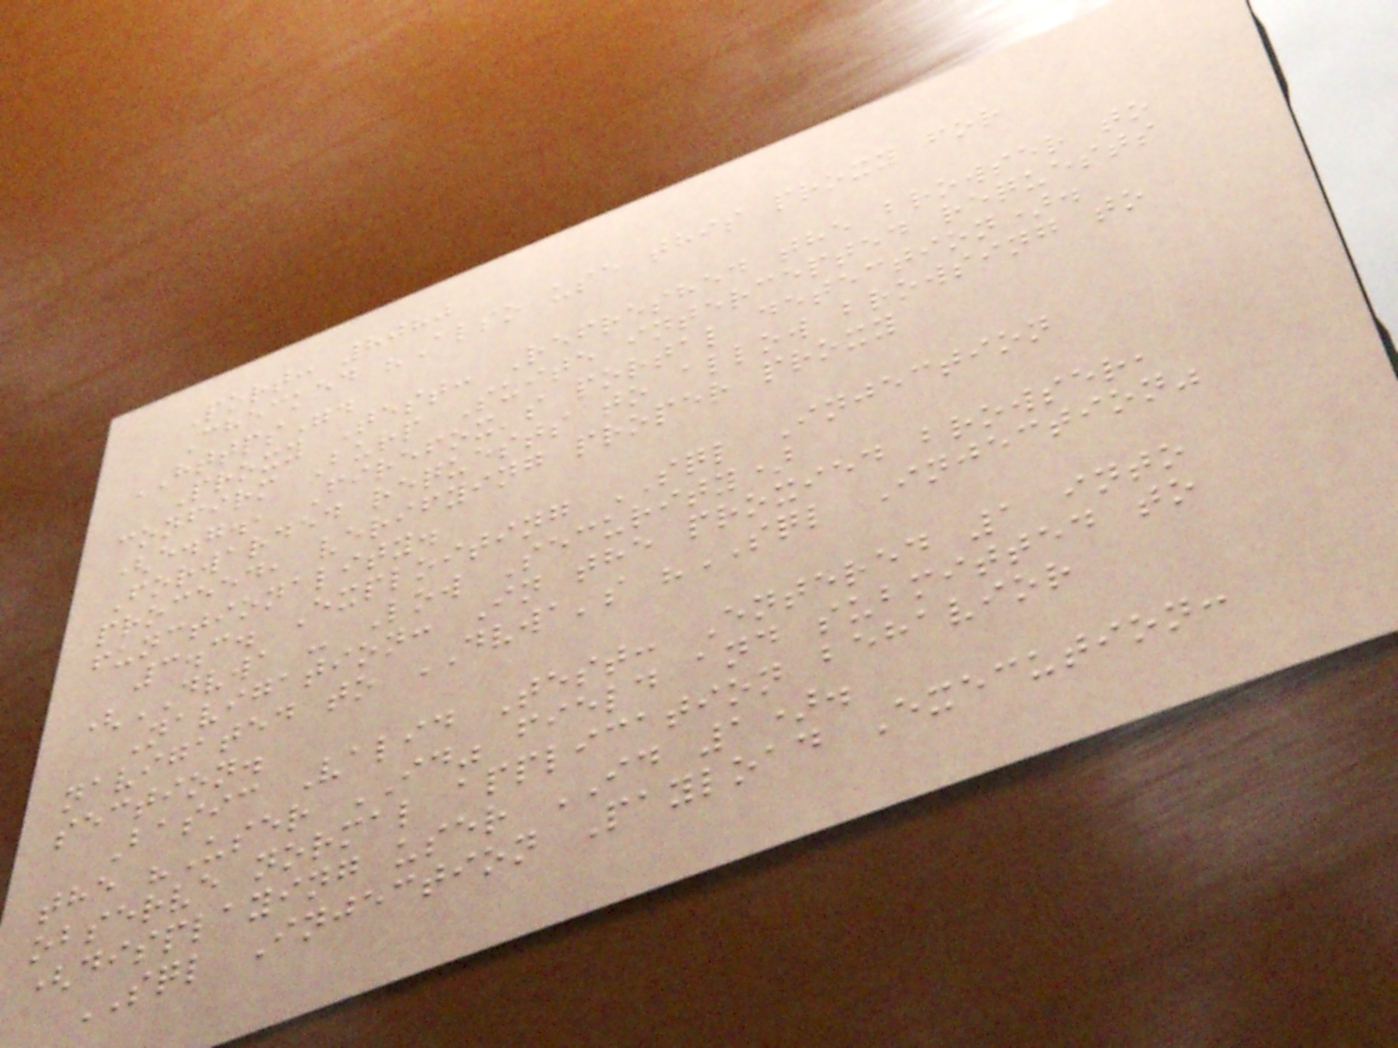Port: 8080
Checked "Also use this proxy for
HTTPS".
Proxy Test: Refreshed the browser to
confirm Burp Suite intercepted requests
(e.g., Firefox's portal detection).
Forwarded requests to allow browsing to
proceed, verifying proper proxy
functionality.
3.3. Exploiting SQL Injection
(DVWA - Low Security)
Navigation: In the proxied browser,
navigated to DVWA's "SQL Injection"
section.
Basic Valid Test: Entered 1 into
the "User ID" field and submitted to
observe normal application behavior
(displaying user ID 1).
SQL Injection Payload Execution:
